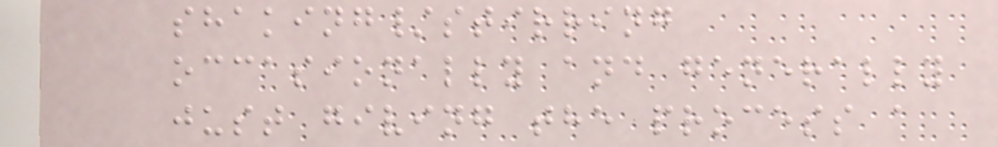shaking/stirring
occasionally and generally
just giving the process a
